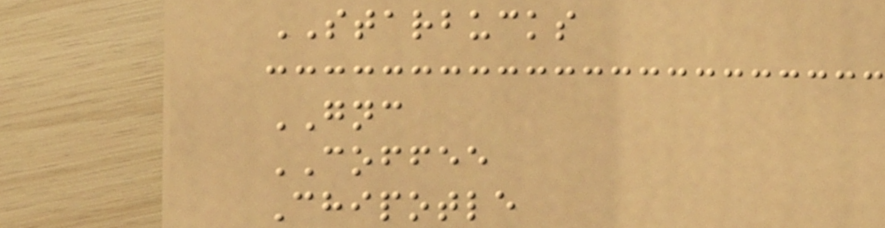STARBUCKS
GNC
COFFEE
Chipotle
